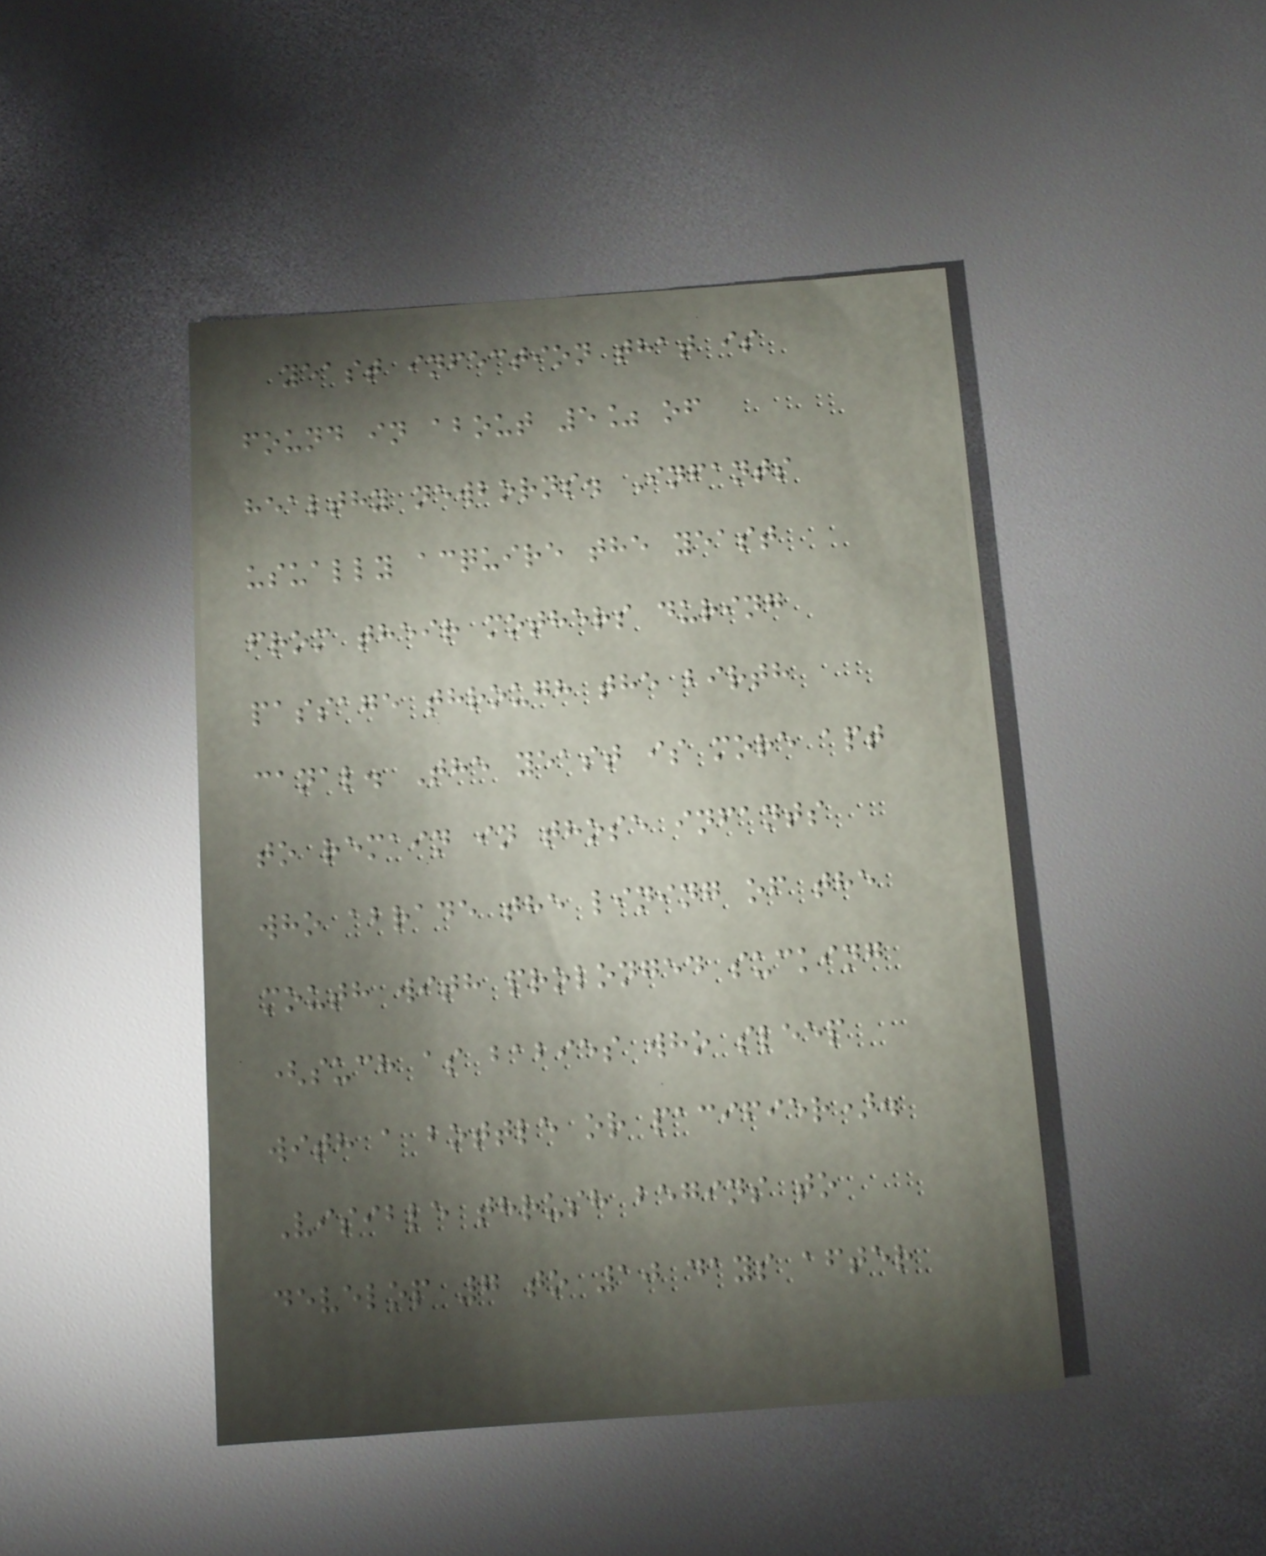yeast infection that is
found in about 5% of
healthy newborns. Infants
usually acquire the yeast
from their mothers during
passage through the birth
canal. The yeast is more apt
to remain in those infants
who abrade the lining of the
mouth with prolonged sucking
(such as babies who sleep
with a bottle or pacifier).
Visible thrush begins to
develop 7 to 10 days after
